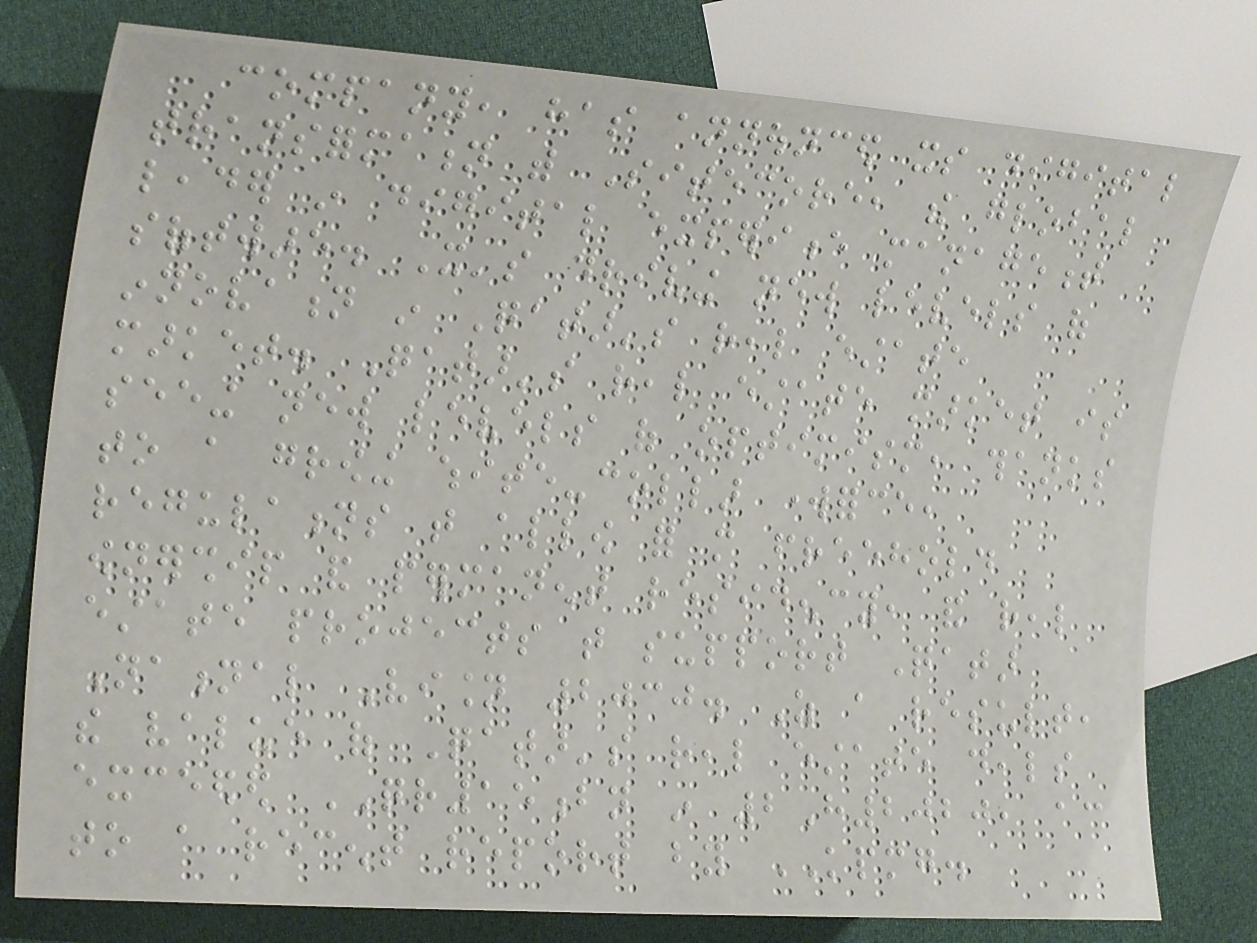company, has announced its digital
transformation with Sitecore, the global
leader in digital experience management
software. It's driving new levels of
innovation in Qatar's real estate
market. Qatar's real estate market is
seeing new levels of optimism, thanks
to a growing white-collar workforce,
regulations that allow for more freehold
ownership and permanent residency, and real
estate projects that support Qatar
National Vision 2030. As a result,
the value of Qatar's real estate deals
exceeded QR15bn in 2H2020, according
to a recent report by KPMG.
